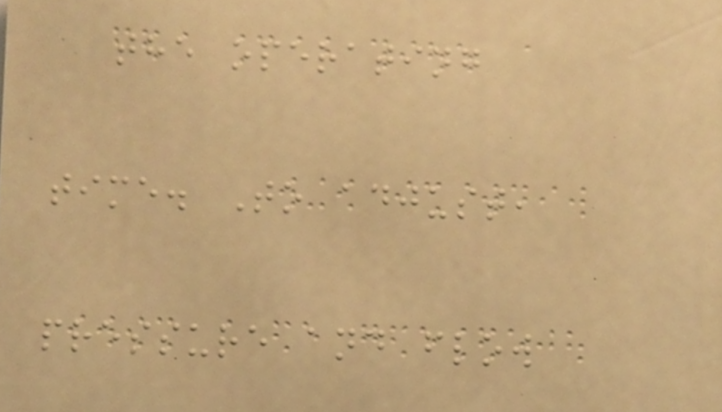the operating
time. To adjust,
pressure and flow
